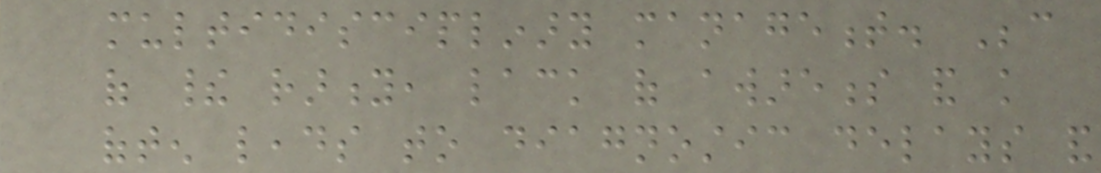multidisciplinary management. Because
of their rarity, lack of awareness and knowledge
often leads to diagnostic delays and
